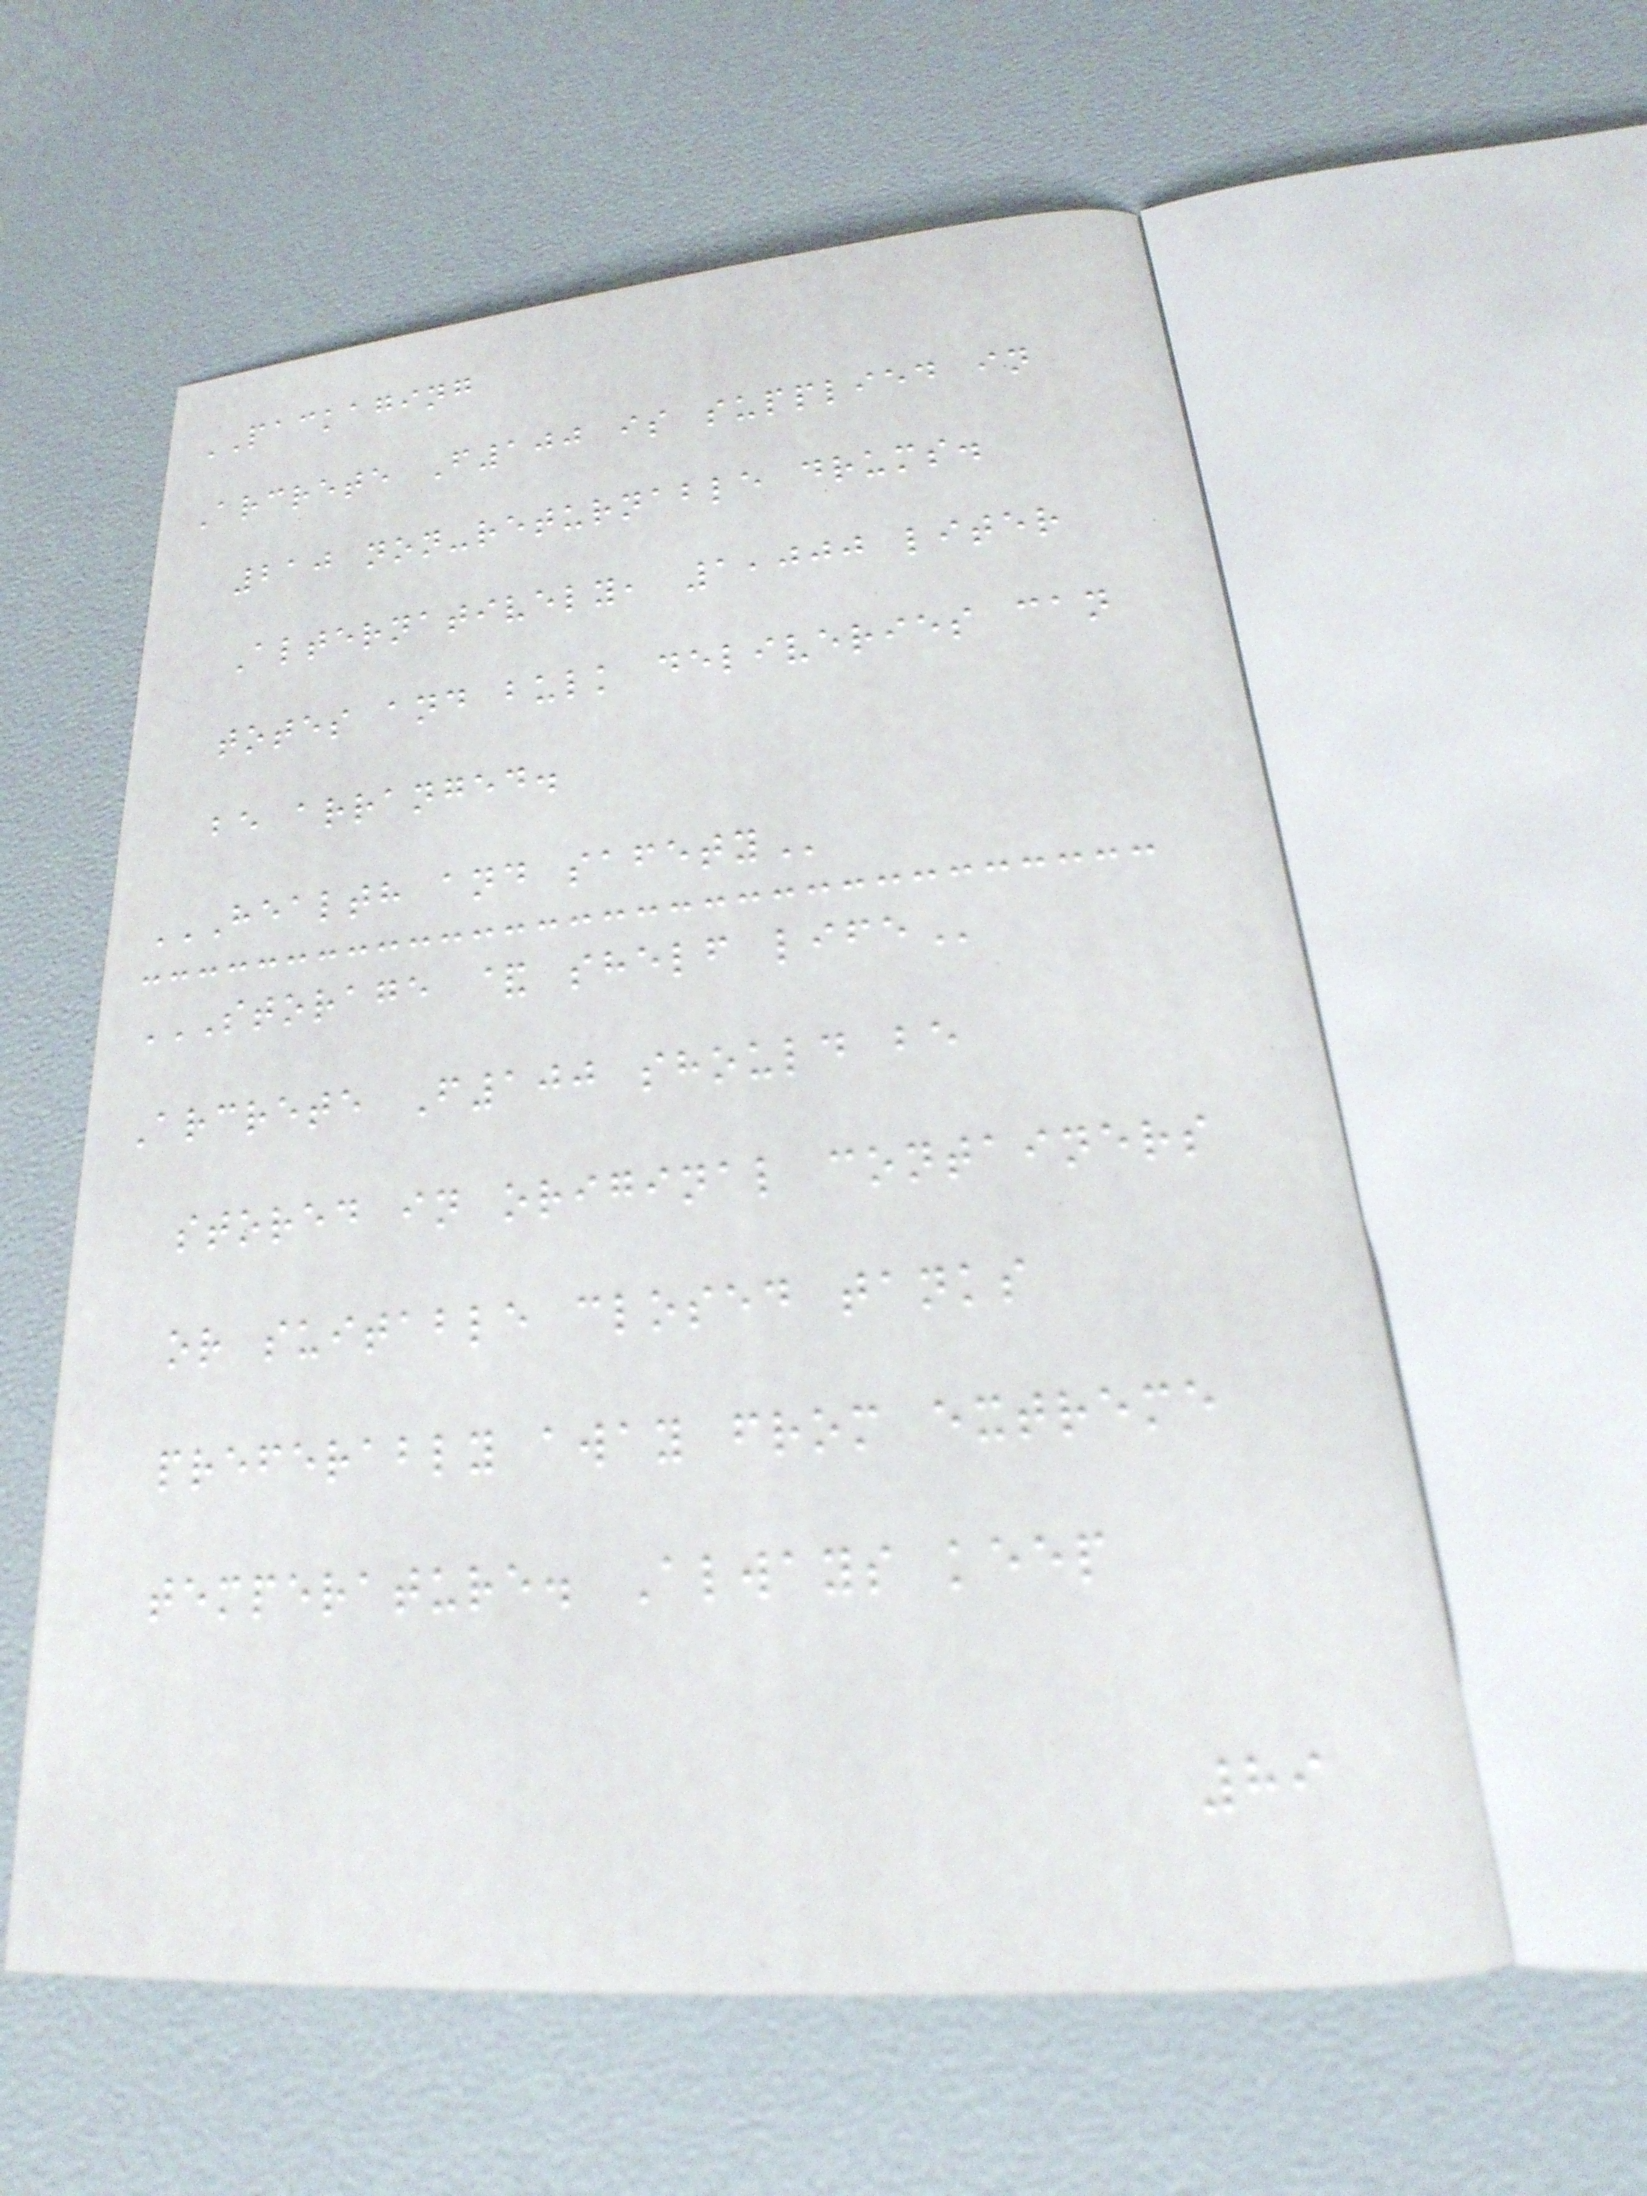PACKAGING
Arcrete F100 is supplied in
210 non-returnable drums.
Alternatively, 1,000 liter
totes and bulk deliveries can
be arranged.
HEALTH AND SAFETY
STORAGE & SHELF LIFE
Arcrete F100 should be
stored in original containers
or suitable closed tanks
preferably away from extreme
temperature. Always keep
89
